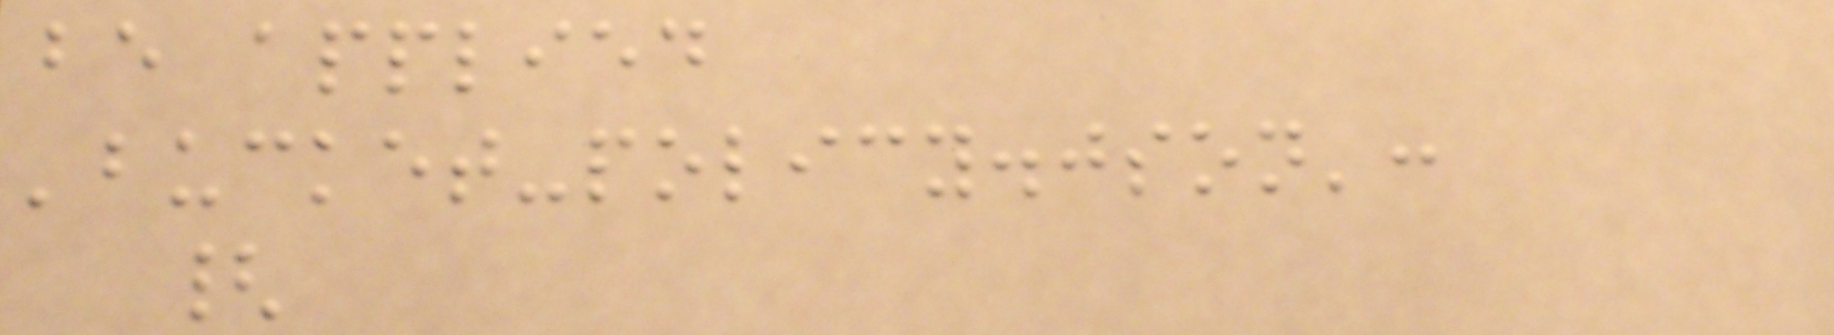be applied
'bucket-policy.json':
{
